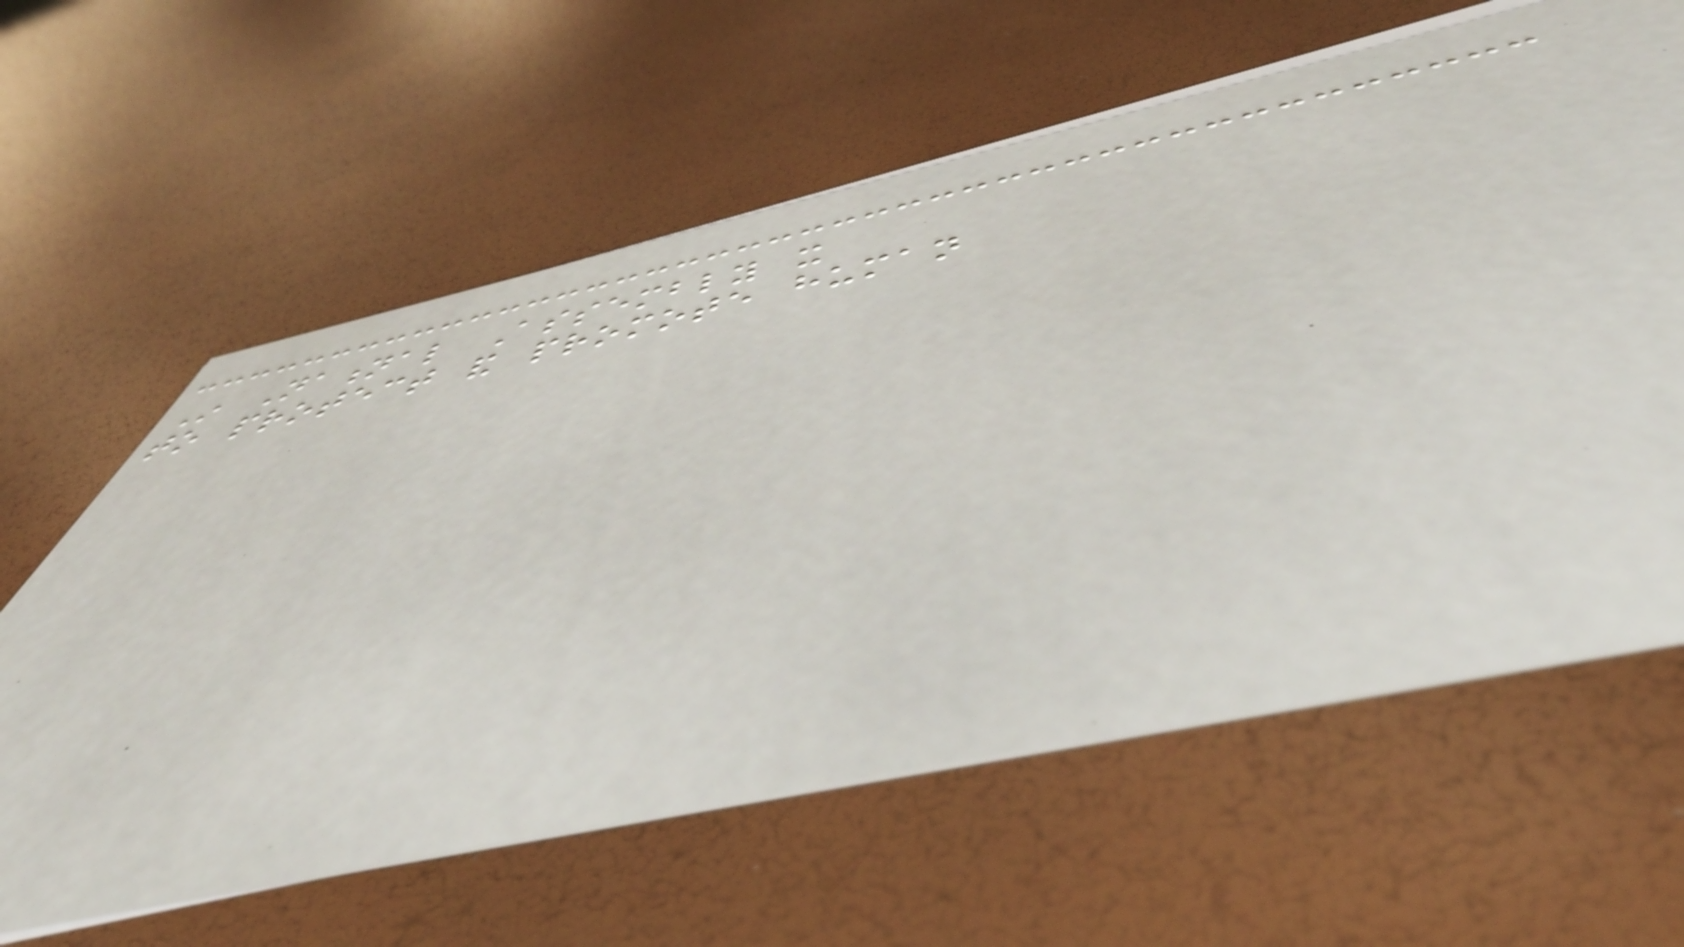In National Assembly it
to protect and promote human
